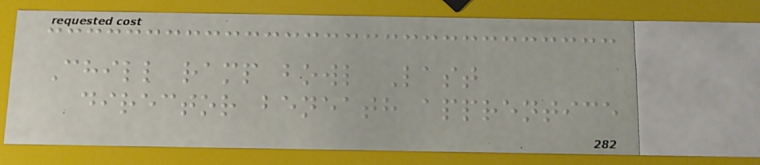Chill ramp bowl Last
director beneath apprentice
